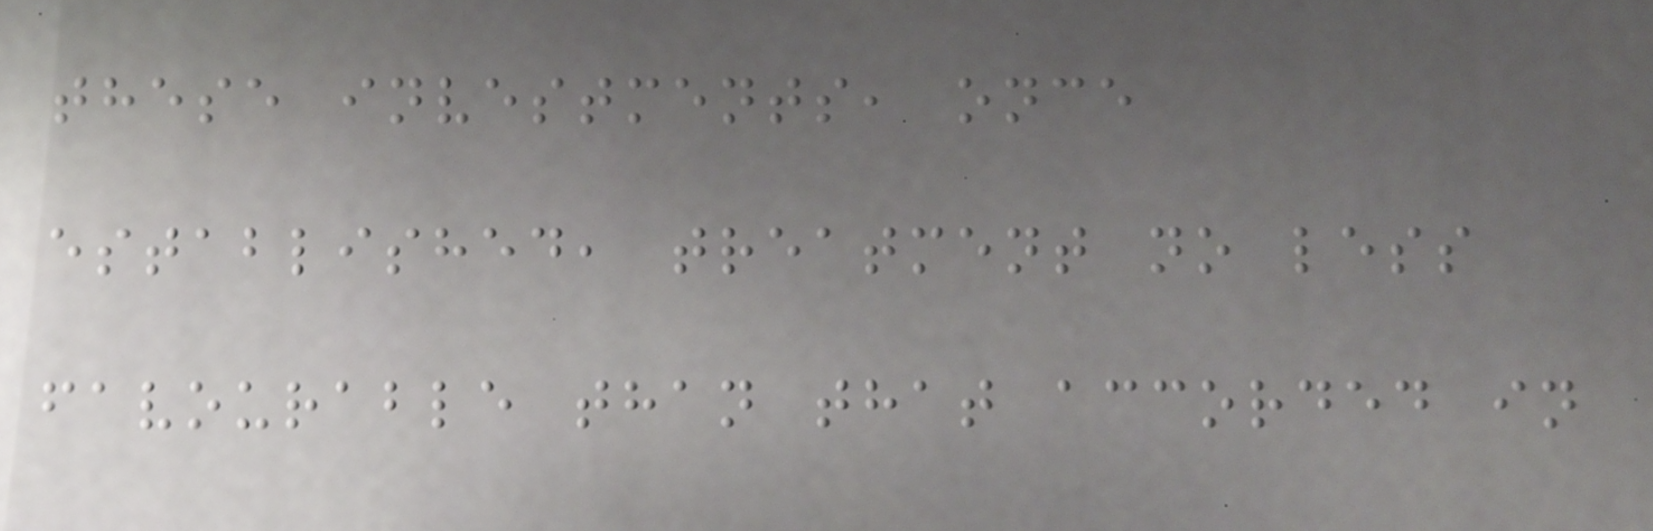these investments, once
established, treatment no less
favourable than that accorded in
